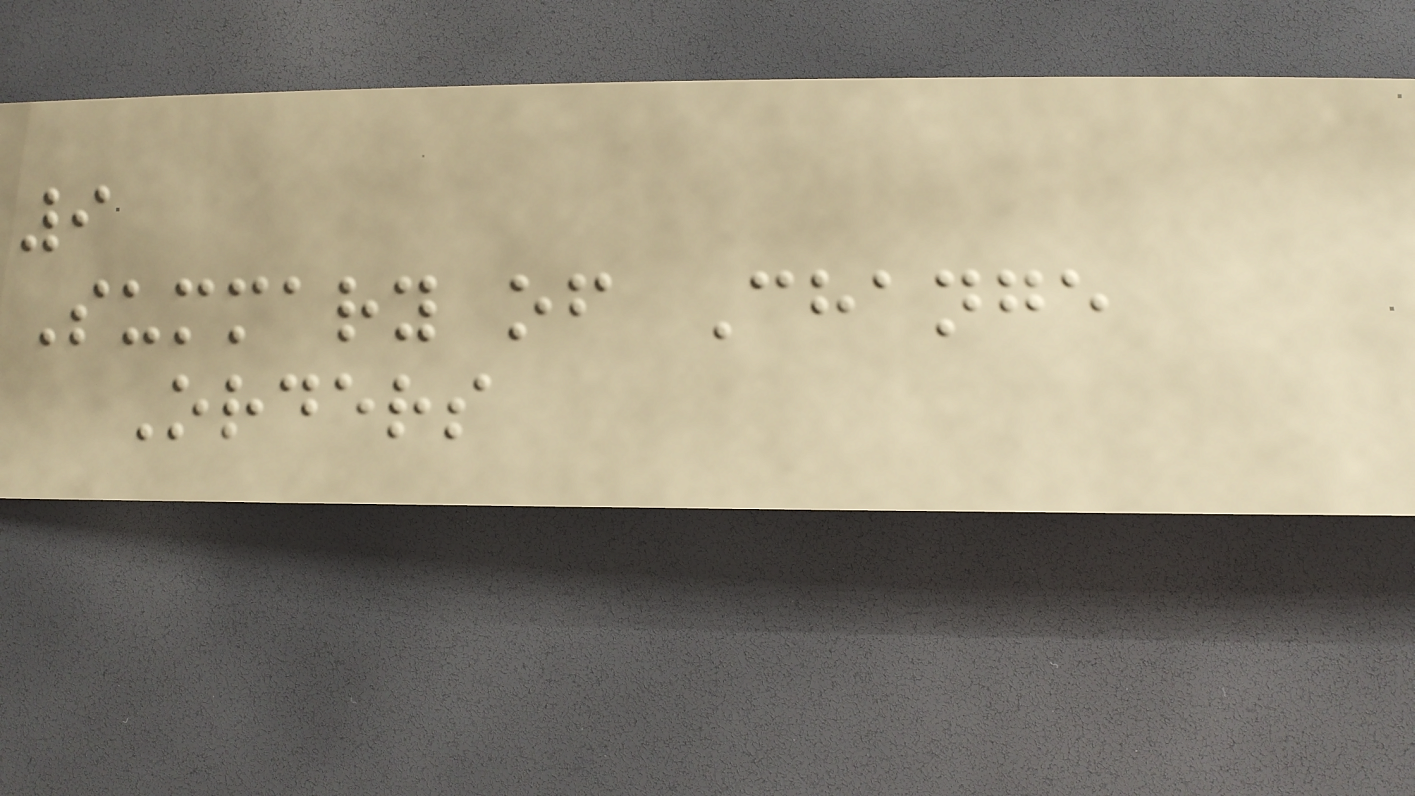9
Summary of Change
Orders
